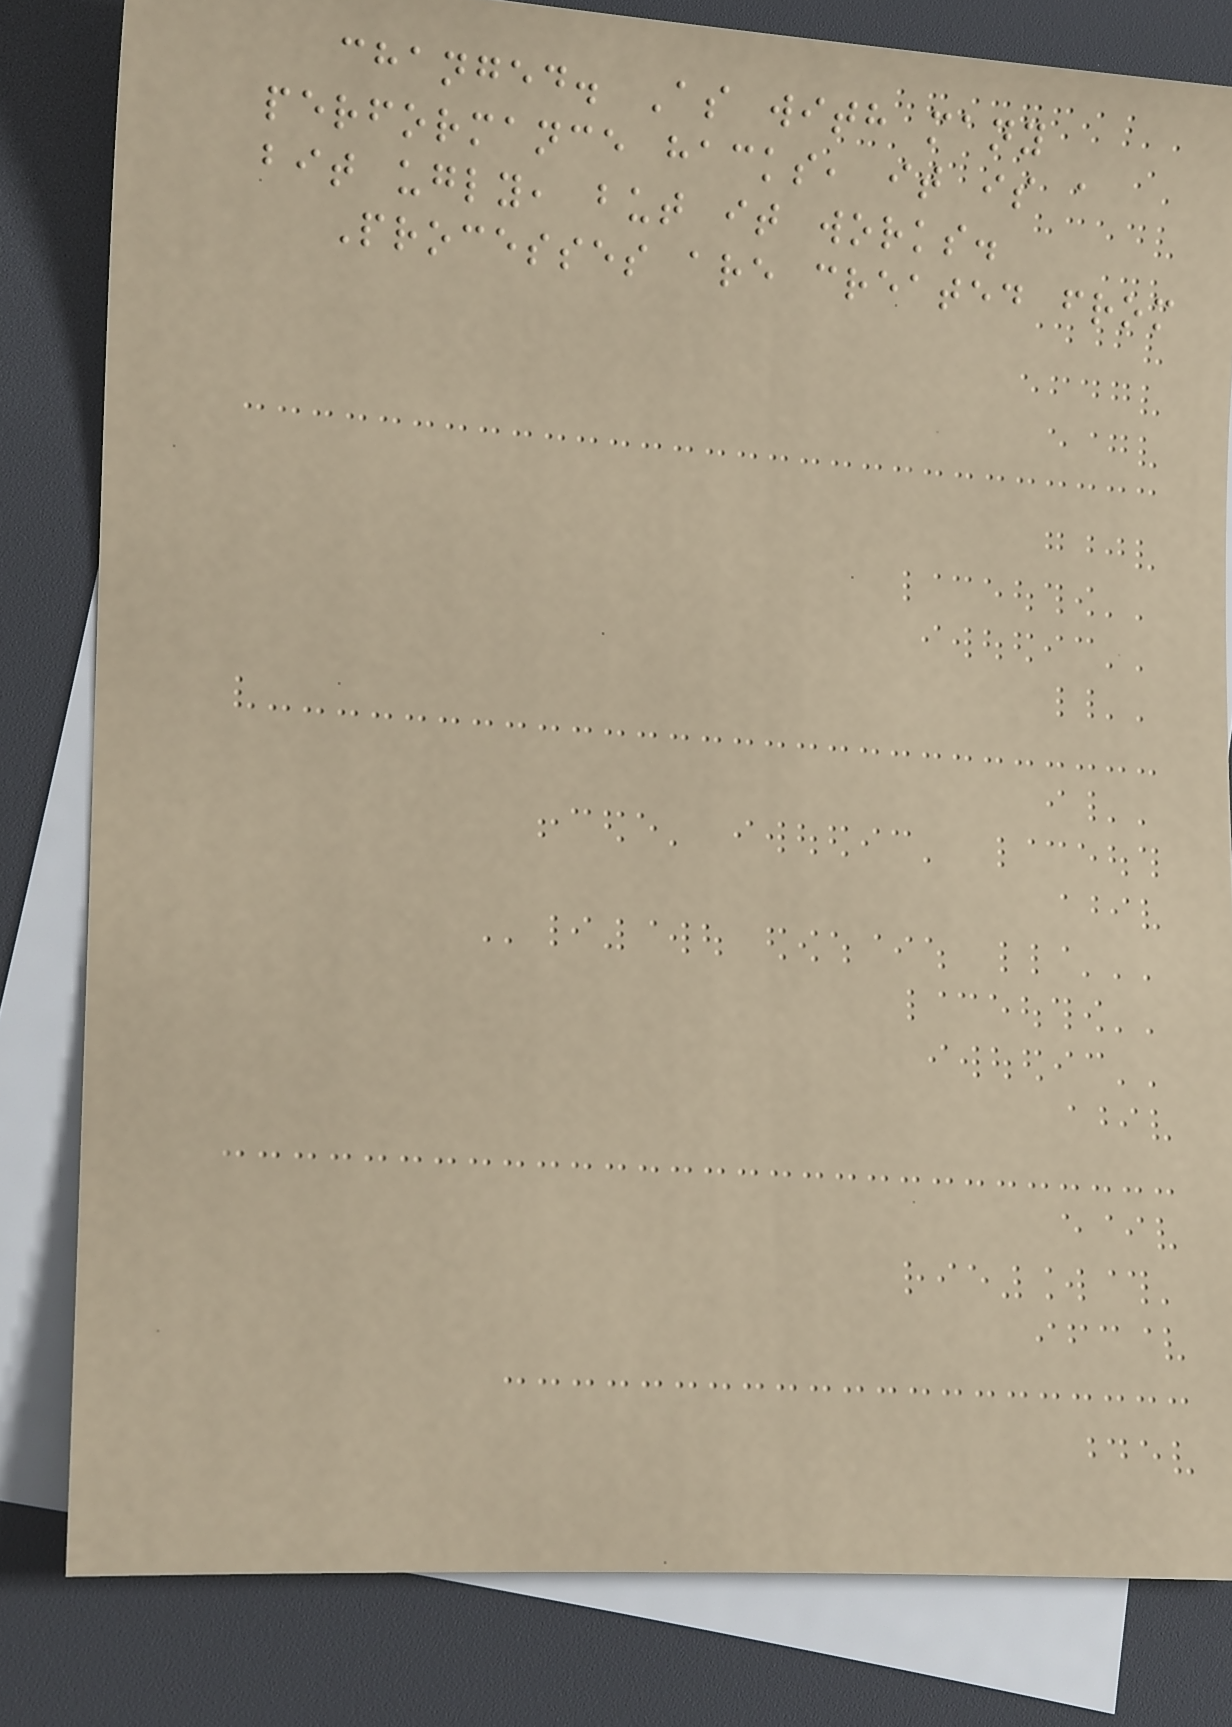changed. As with many
performance hacks, it is a
bit ugly, but it works.
Processes are created from
